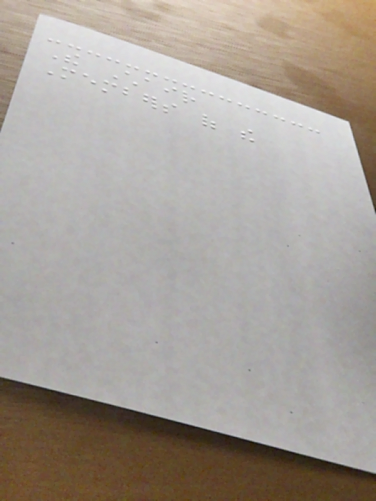The Chair
Members of the
